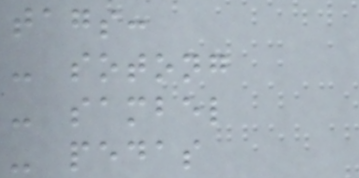tags:
- sotong
- sambel
- pedas
